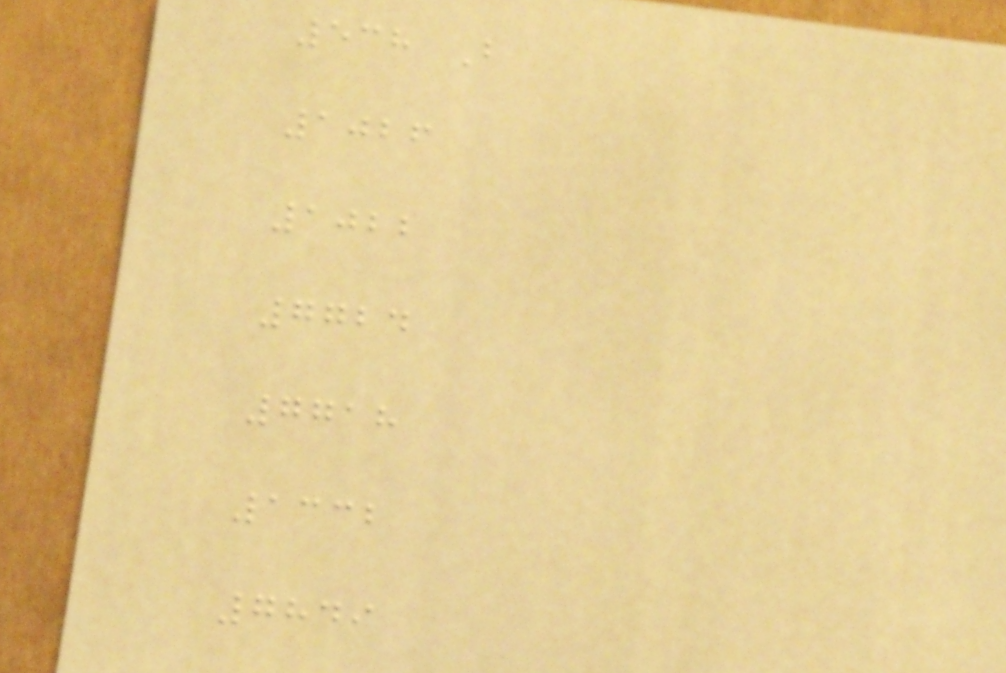538 B
1026
1022
7724
7718
1332
7849
